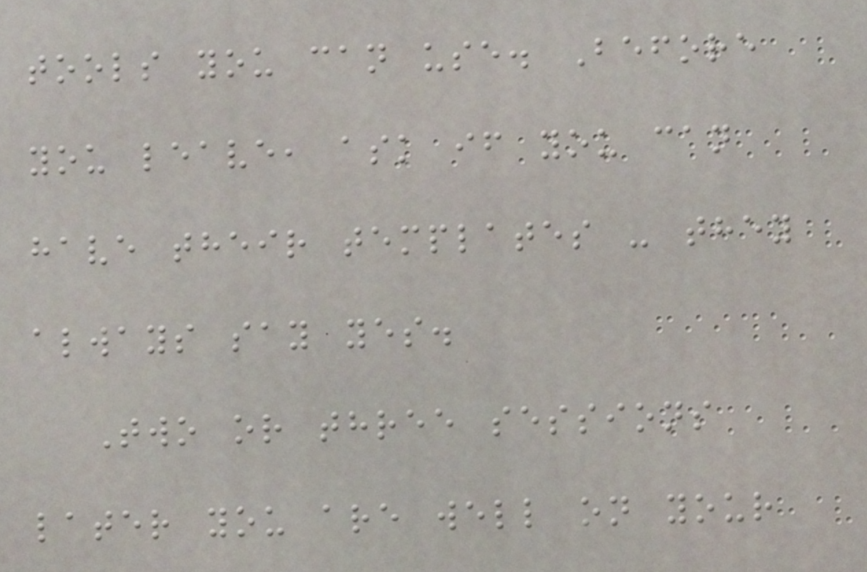tools you can use. Before
you leave, ask if you can
have their templates - they
always say yes.
Two or three sessions
later you are well on your
